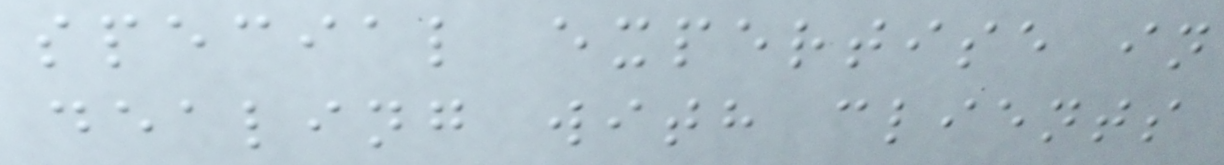special expertise in
dealing with clients
